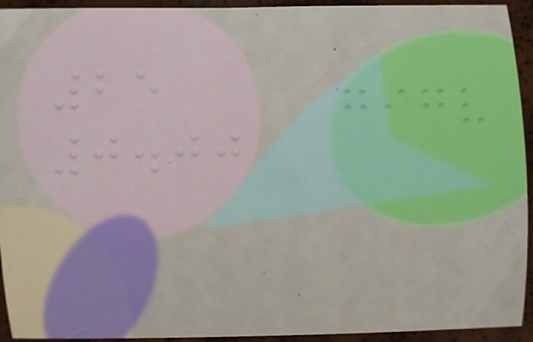25
0.00
